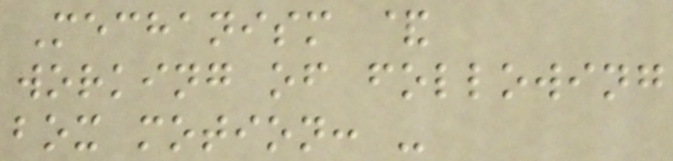Mechanism &
working of following
box motion: -
